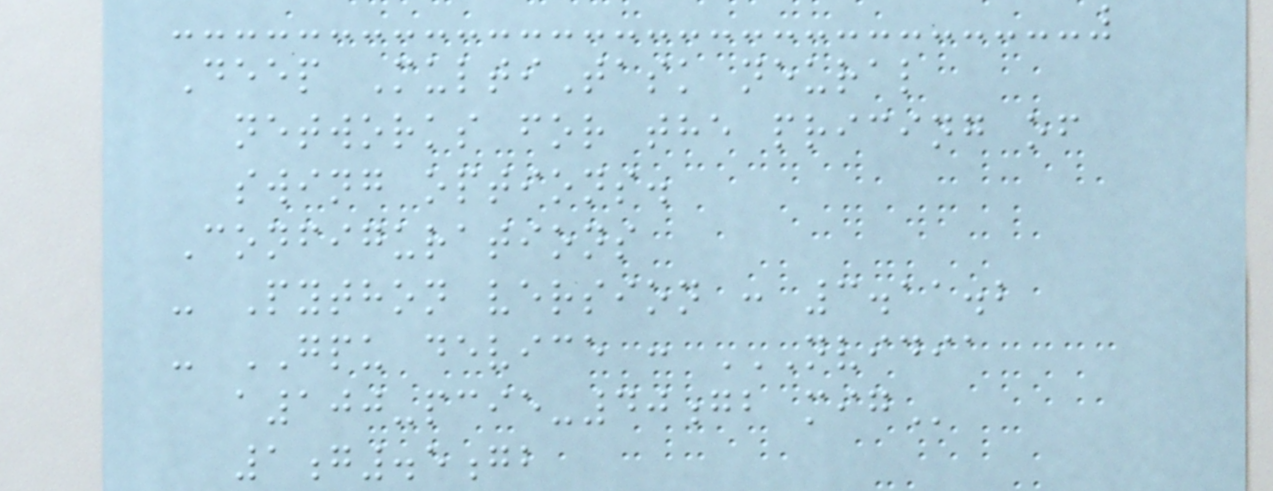Deep MultiTask neural
networks for the pricing of
swing options.
Configurations
- Python version : 3.11.2
- GPU device : NVIDIA
A100-PCIE-40GB MIG
1g.5gb
